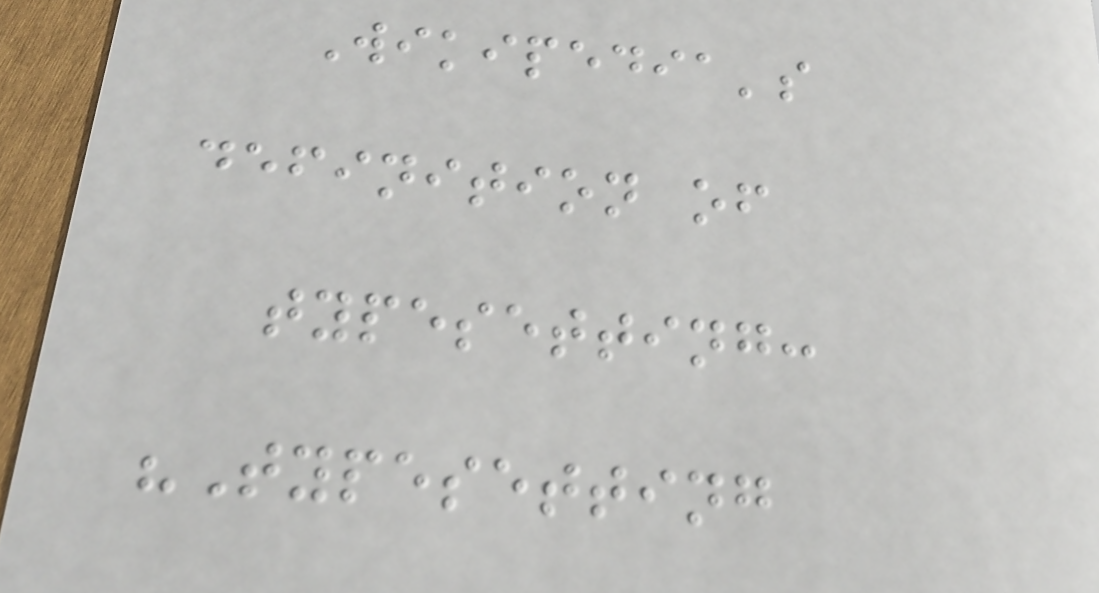Wikipedia's
definition of
typesetting:
"Typesetting
